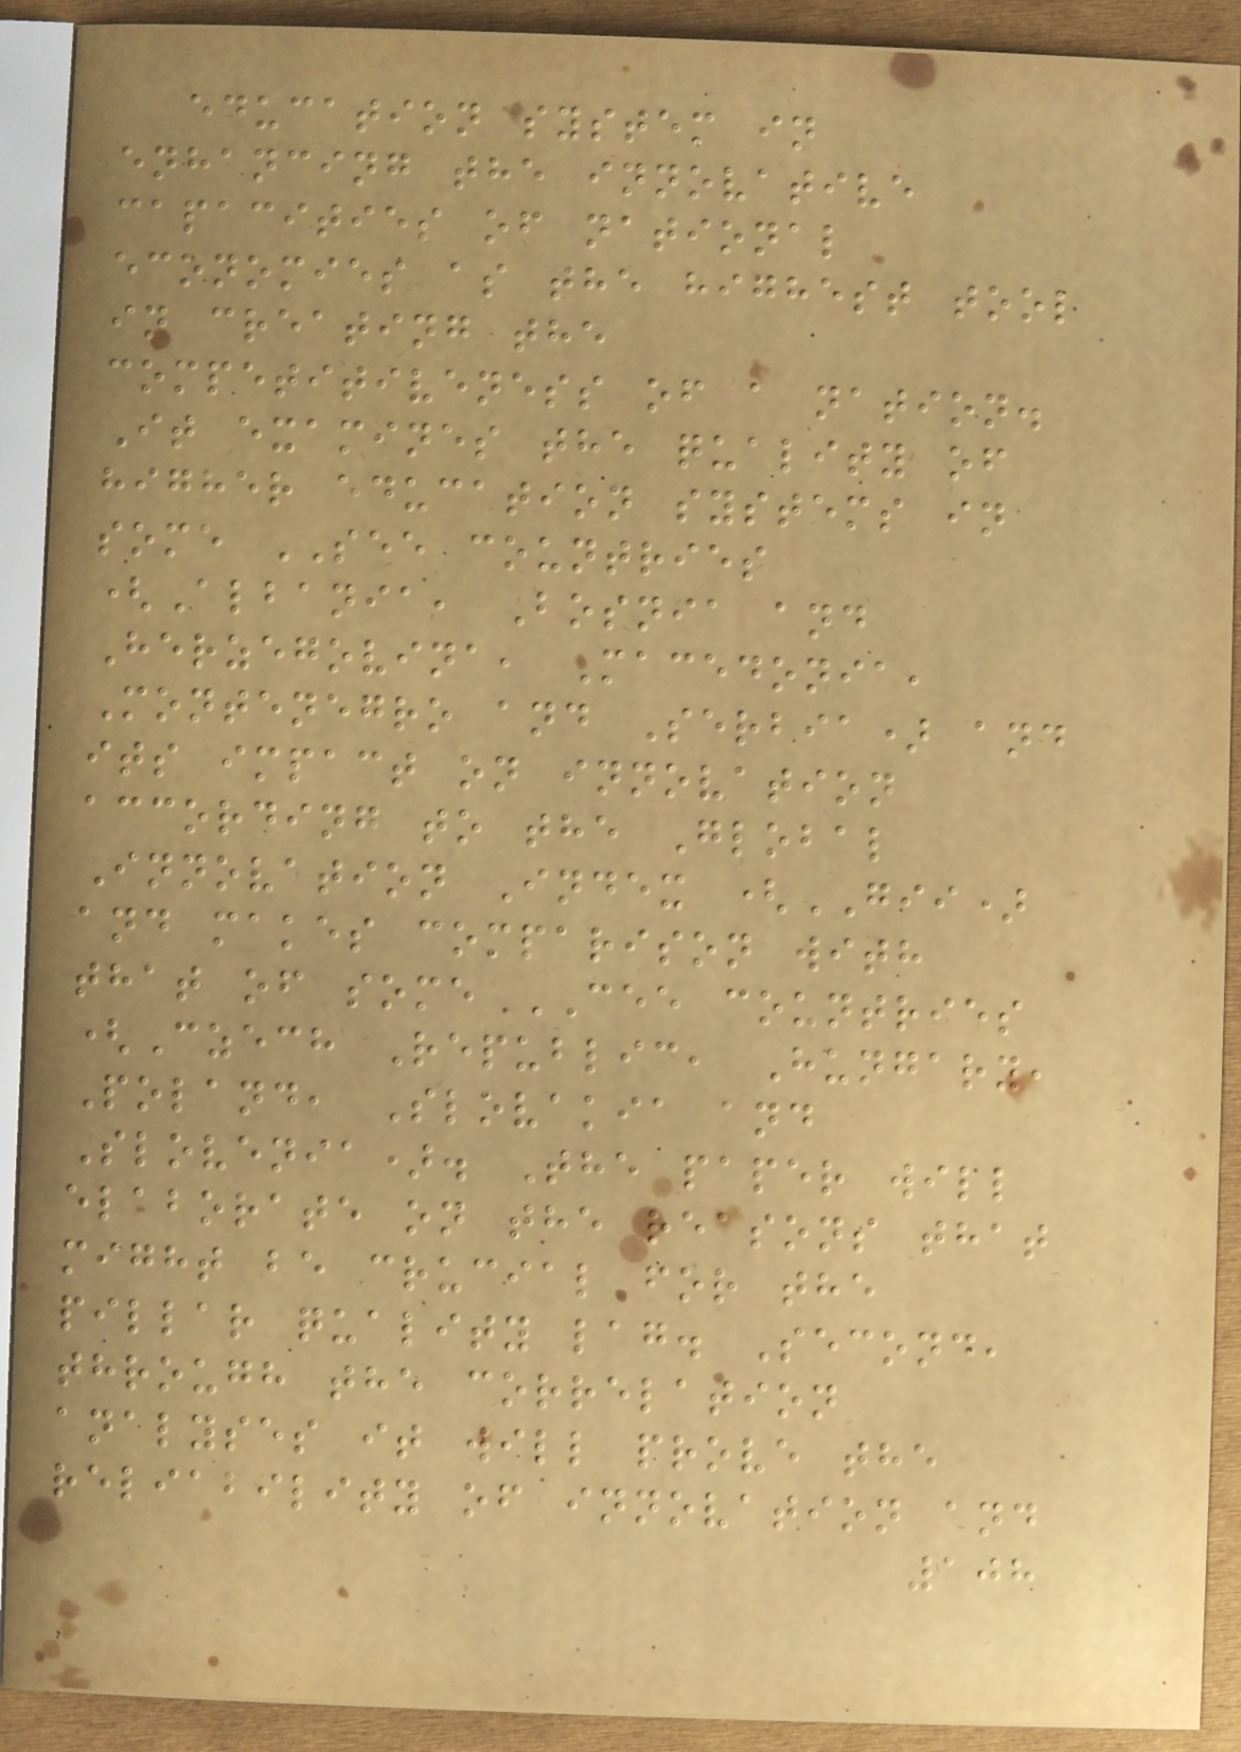education system in
enhancing the innovative
capacities of national
economies as the highest tool
in creating the
competitiveness of a nation.
It examines the quality of
higher education systems in
some SEE countries
(Albania, Bosnia and
Herzegovina, Macedonia,
Montenegro and Serbia) and
its impact on innovation
according to the Global
Innovation Index (GII)
and makes comparison with
that of some CEE countries
(Czech Republic, Hungary,
Poland, Slovakia and
Slovenia). The paper will
elaborate on the reasons that
might be crucial for the
pillar quality lag. Second,
through the correlation
analyses it will prove the
reliability of innovation and
108
